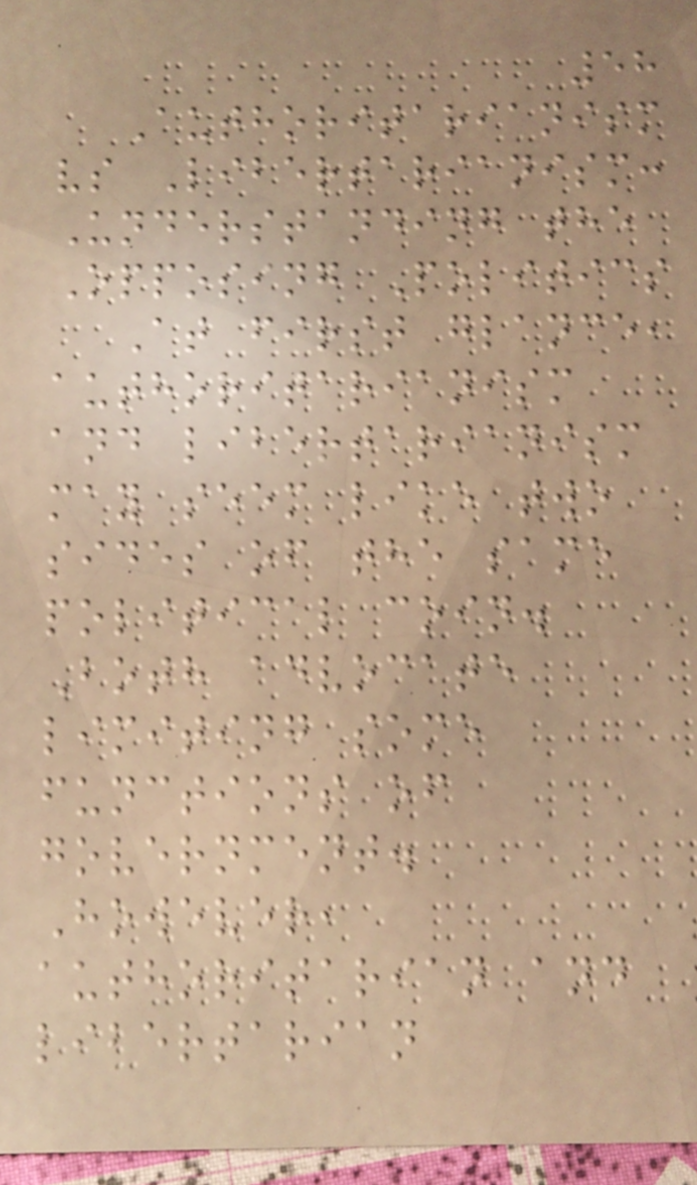58
Authoritarianism
vs Libertarianism:
Understanding the
Opposing Politics
At first glance,
authoritarianism
and libertarianism
may seem like two
sides of the same
political coin.
Both advocate
limiting some
functions of
government.
However,
authoritarian and
libertarian
